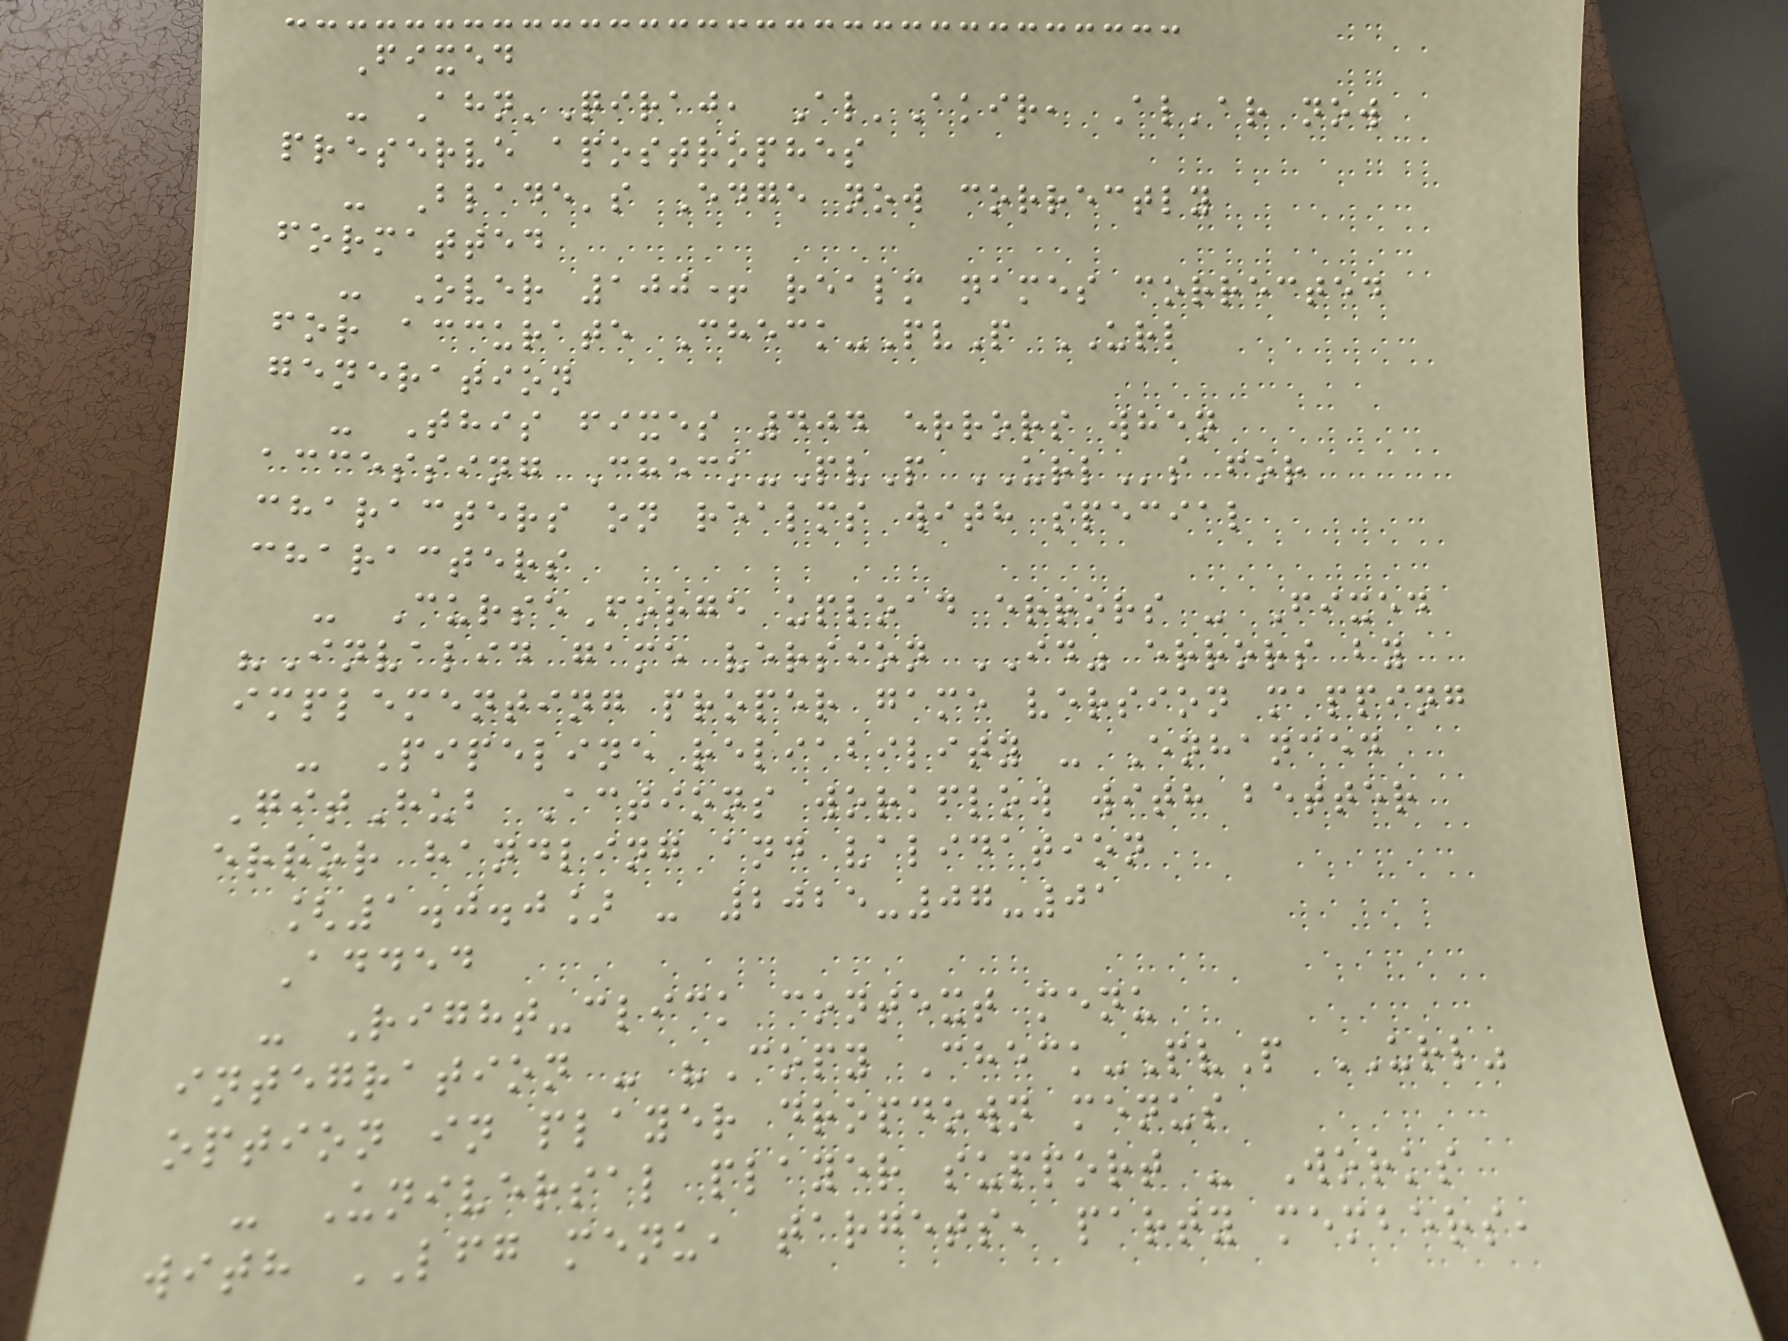Fixed
- Ahn'Qiraj, Al'Akir, Al'ar now
preserve apostrophes
- Blade's Edge now correctly
formatted
- Over 100+ realm names corrected
for accurate Check-PvP URL
generation
- This fixes 404 errors when
accessing Check-PvP URLs for
characters on realms with special
characters
- CurseForge upload errors - Fixed
"Invalid game version ID" errors by
implementing proper game version mapping
- Pipeline reliability - Enhanced
GitHub Actions workflow with better
error handling and validation
[1.0.0] - 2025-07-01
Added
- Right-click context menu
integration - "Copy Check-PvP URL"
option in player dropdown menus
- Universal player support - Works
with LFG menu, targets, party members,
